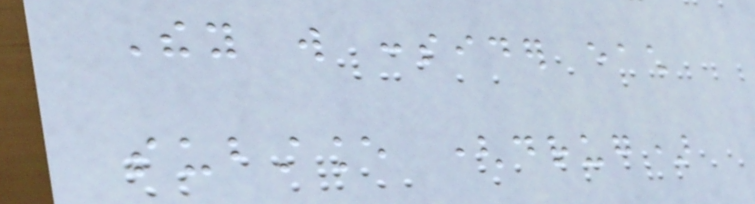They will consider each
substance (drug)
